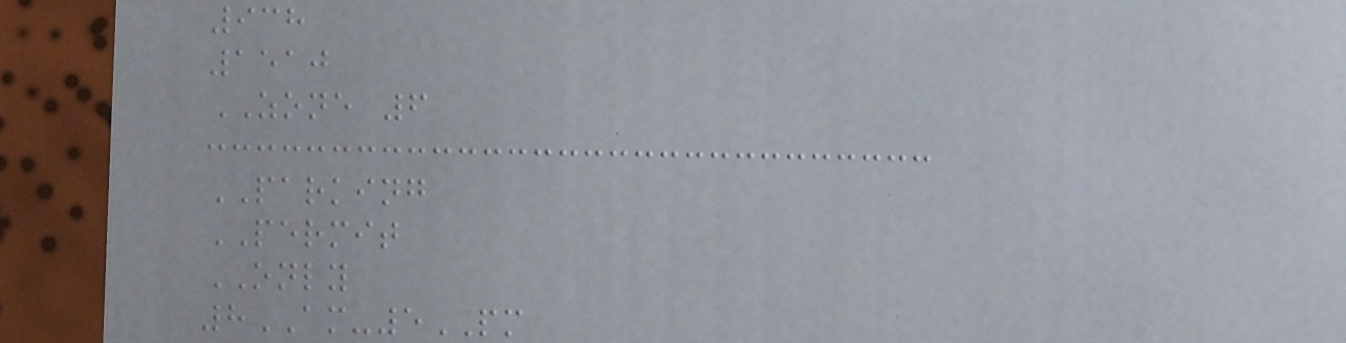938
1510
ZONE 6
PARKING
PERMIT
ONLY
8AM-5PM
